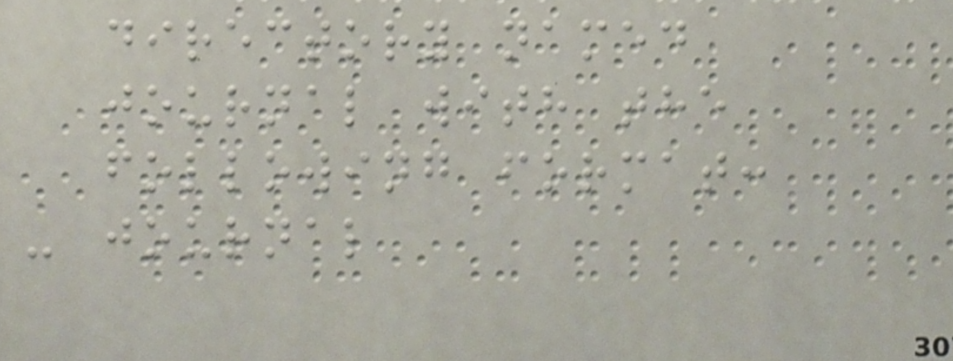directory named
journal with the
following format:
- journal
